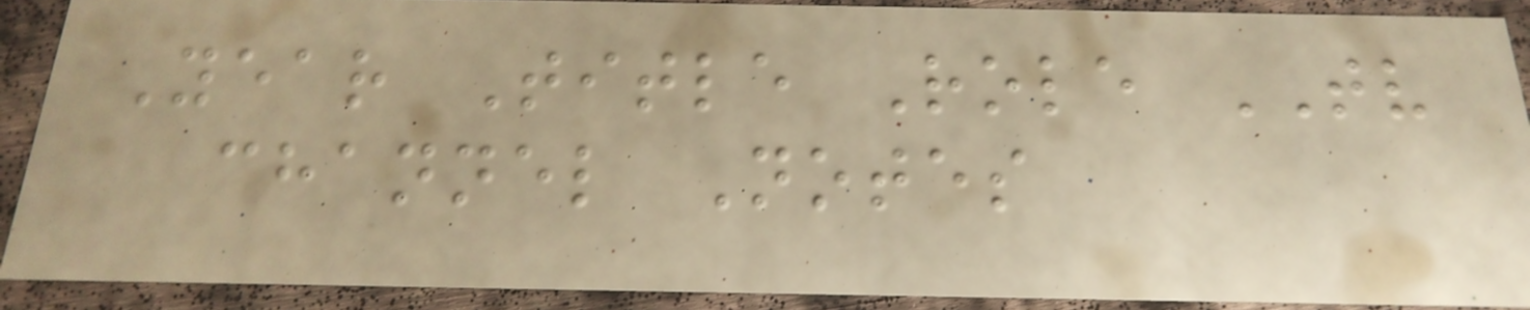Year Title Role TV
channel Notes
